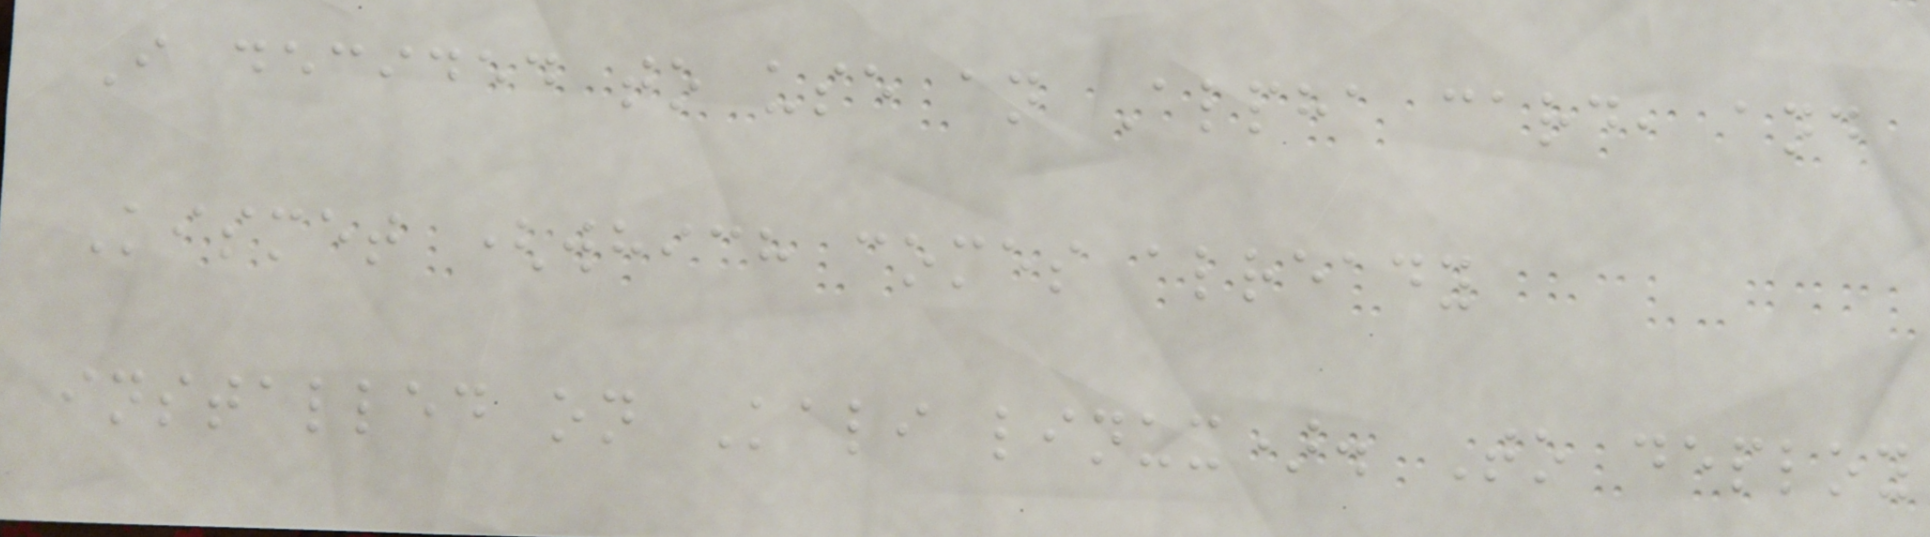I decided to use an Alpha card, and
Kismet (which comes already
installed on Kali linux). To deploy
